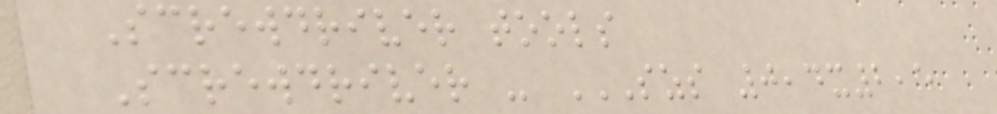Screwdriver tools
Screwdriver - SZS 0,4X2,5
